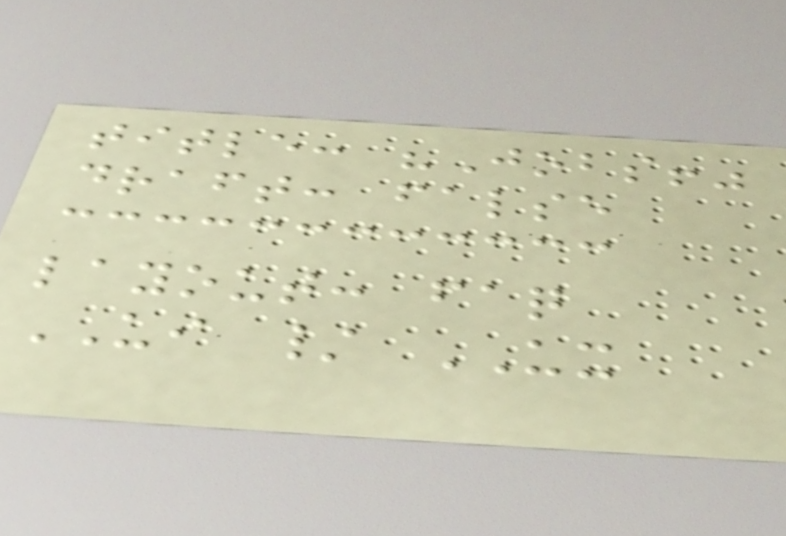title: "Jobs!"
draft: false
layout: faq
UI / UX
